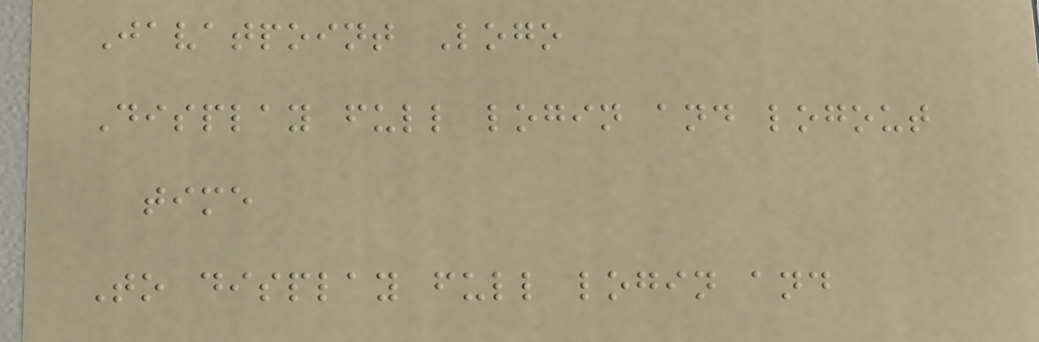Javatpoint Logo
Display full login and logout
time
To display full login and
